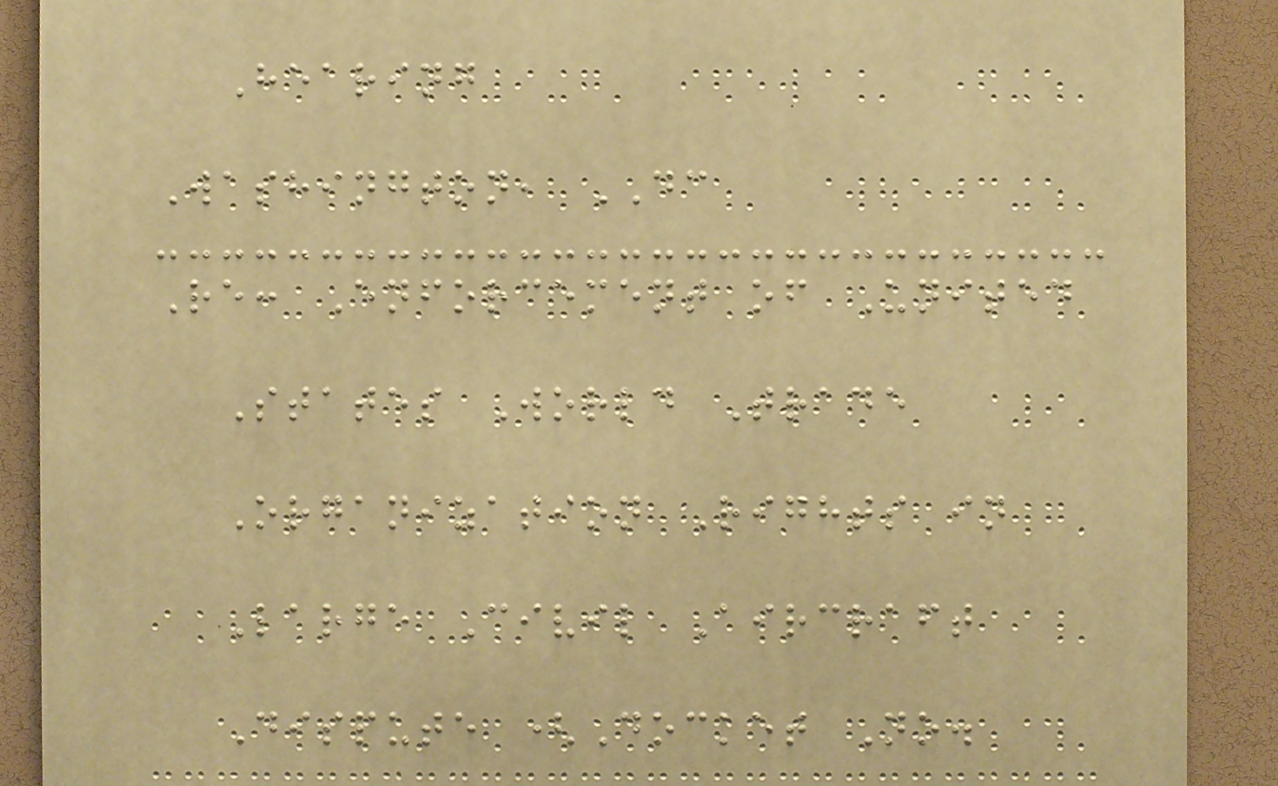Hearing
Washington, DC
Re: Enforcement of United
States World Trade
Organization Rights in
Large Civil Aircraft
Dispute (Docket No.
